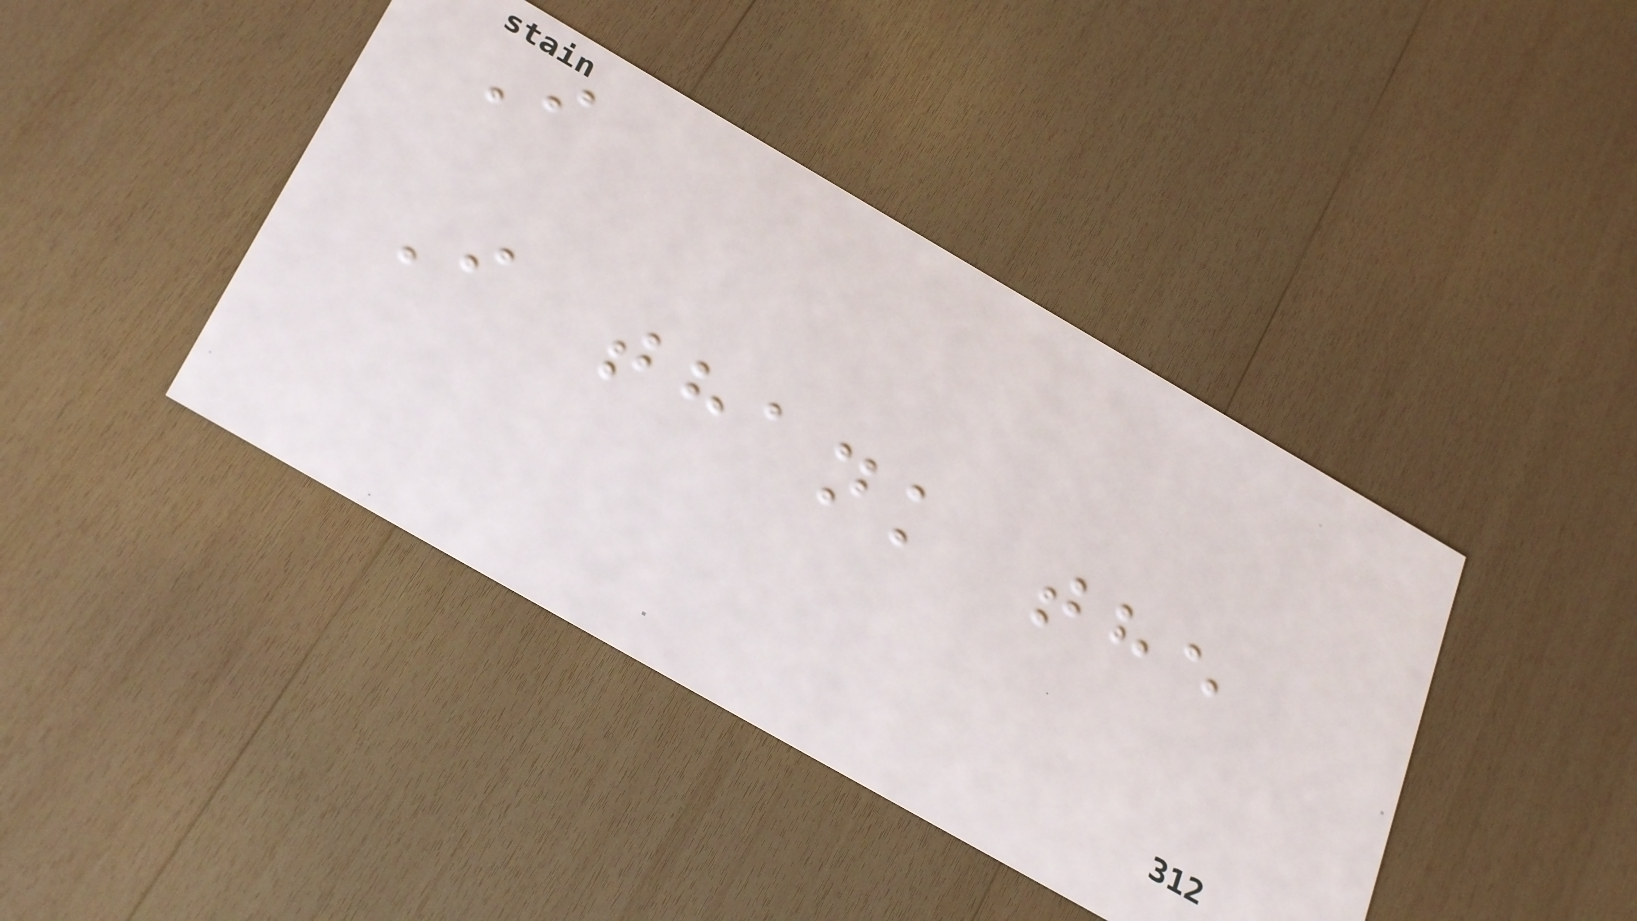I
I thank the
